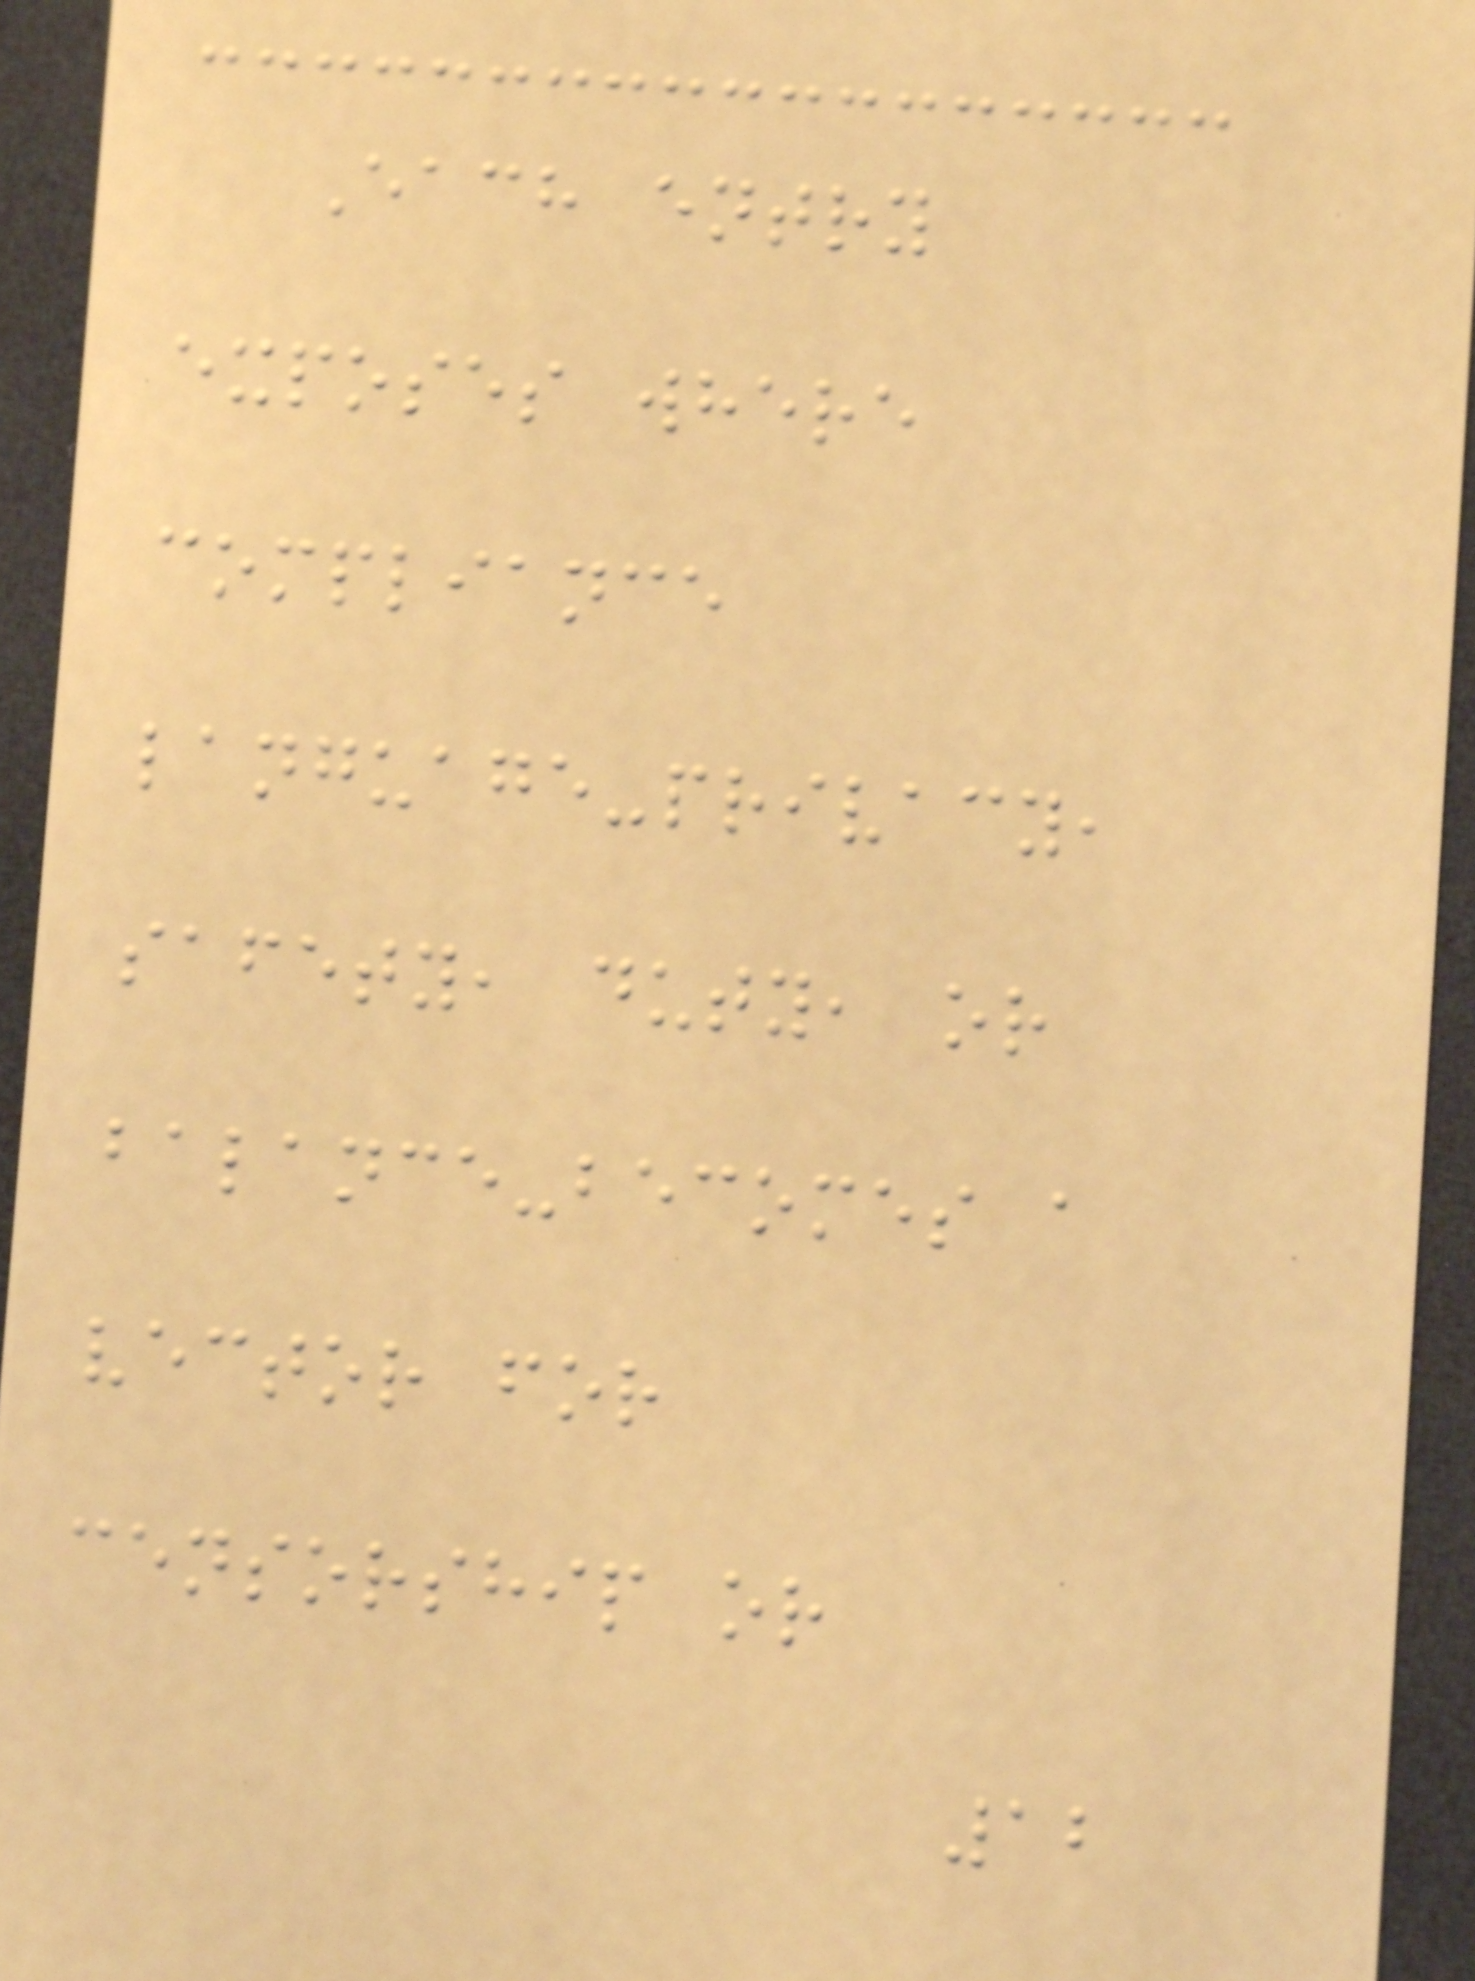Each entry
exposes where
compliance
language-privacy,
safety, duty, or
balance-becomes a
vector for
censorship or
12
